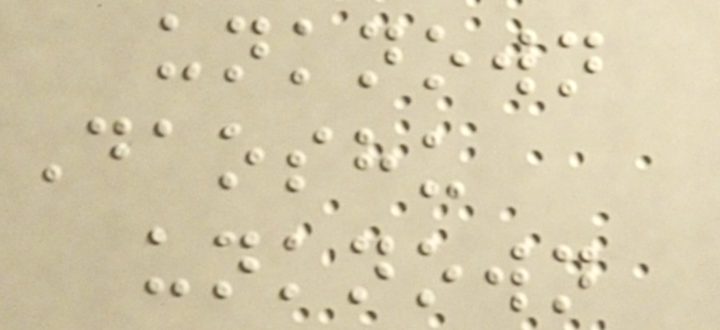unknown
Daoshu
unknown
